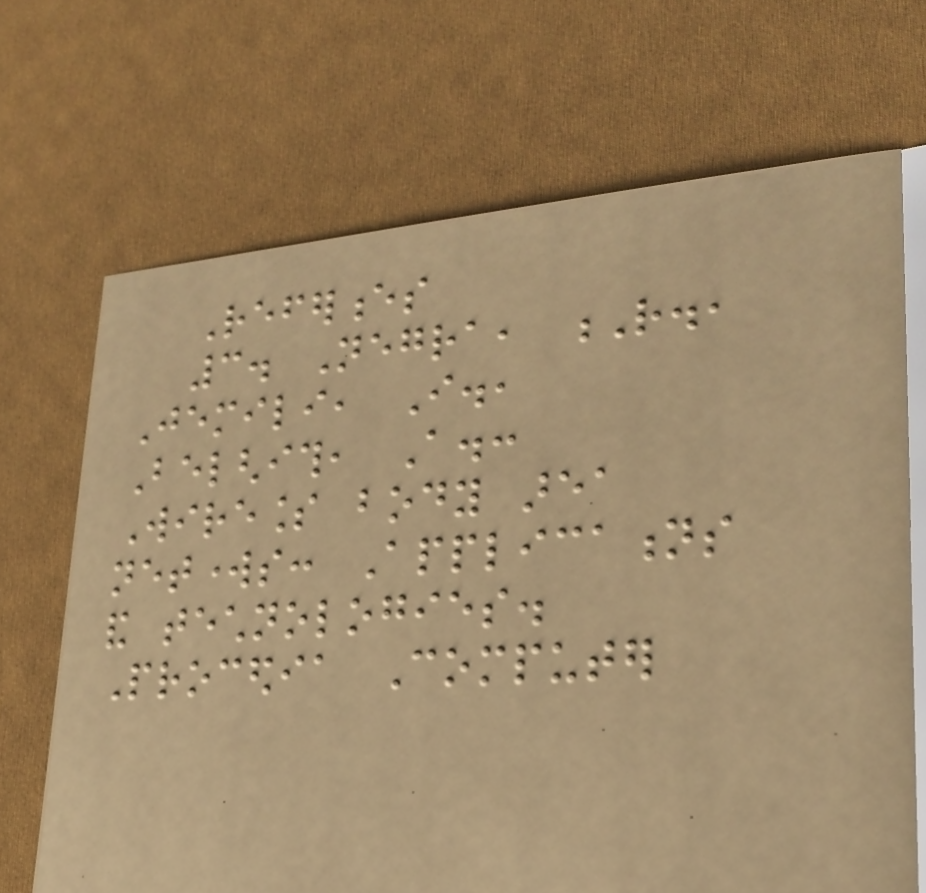References
3. Negra, R.,
Jemili, I.,
Belghith, A.:
Wireless body area
networks: Applications
and technologies.
Procedia Computer
